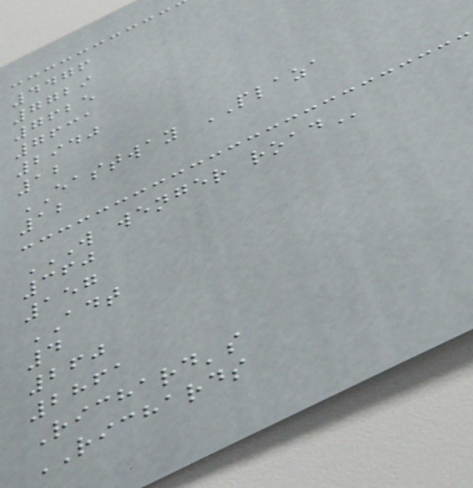4476
7729
7625
7631
2940
12
EASTWAY PLAZA
12
W WENGER ROAD
360
157
ADT
4
260
2861
Richard's
RICHARDS
